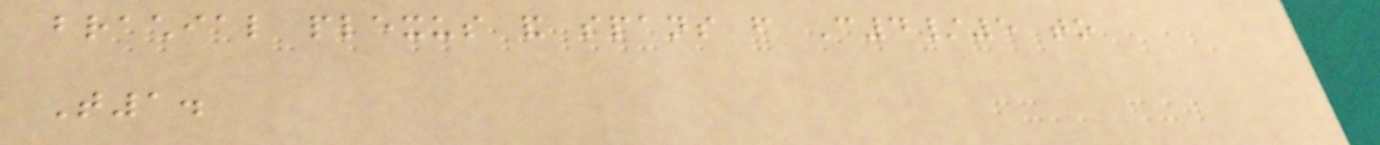brachial plexus and spans from C4/5 to
T1.
